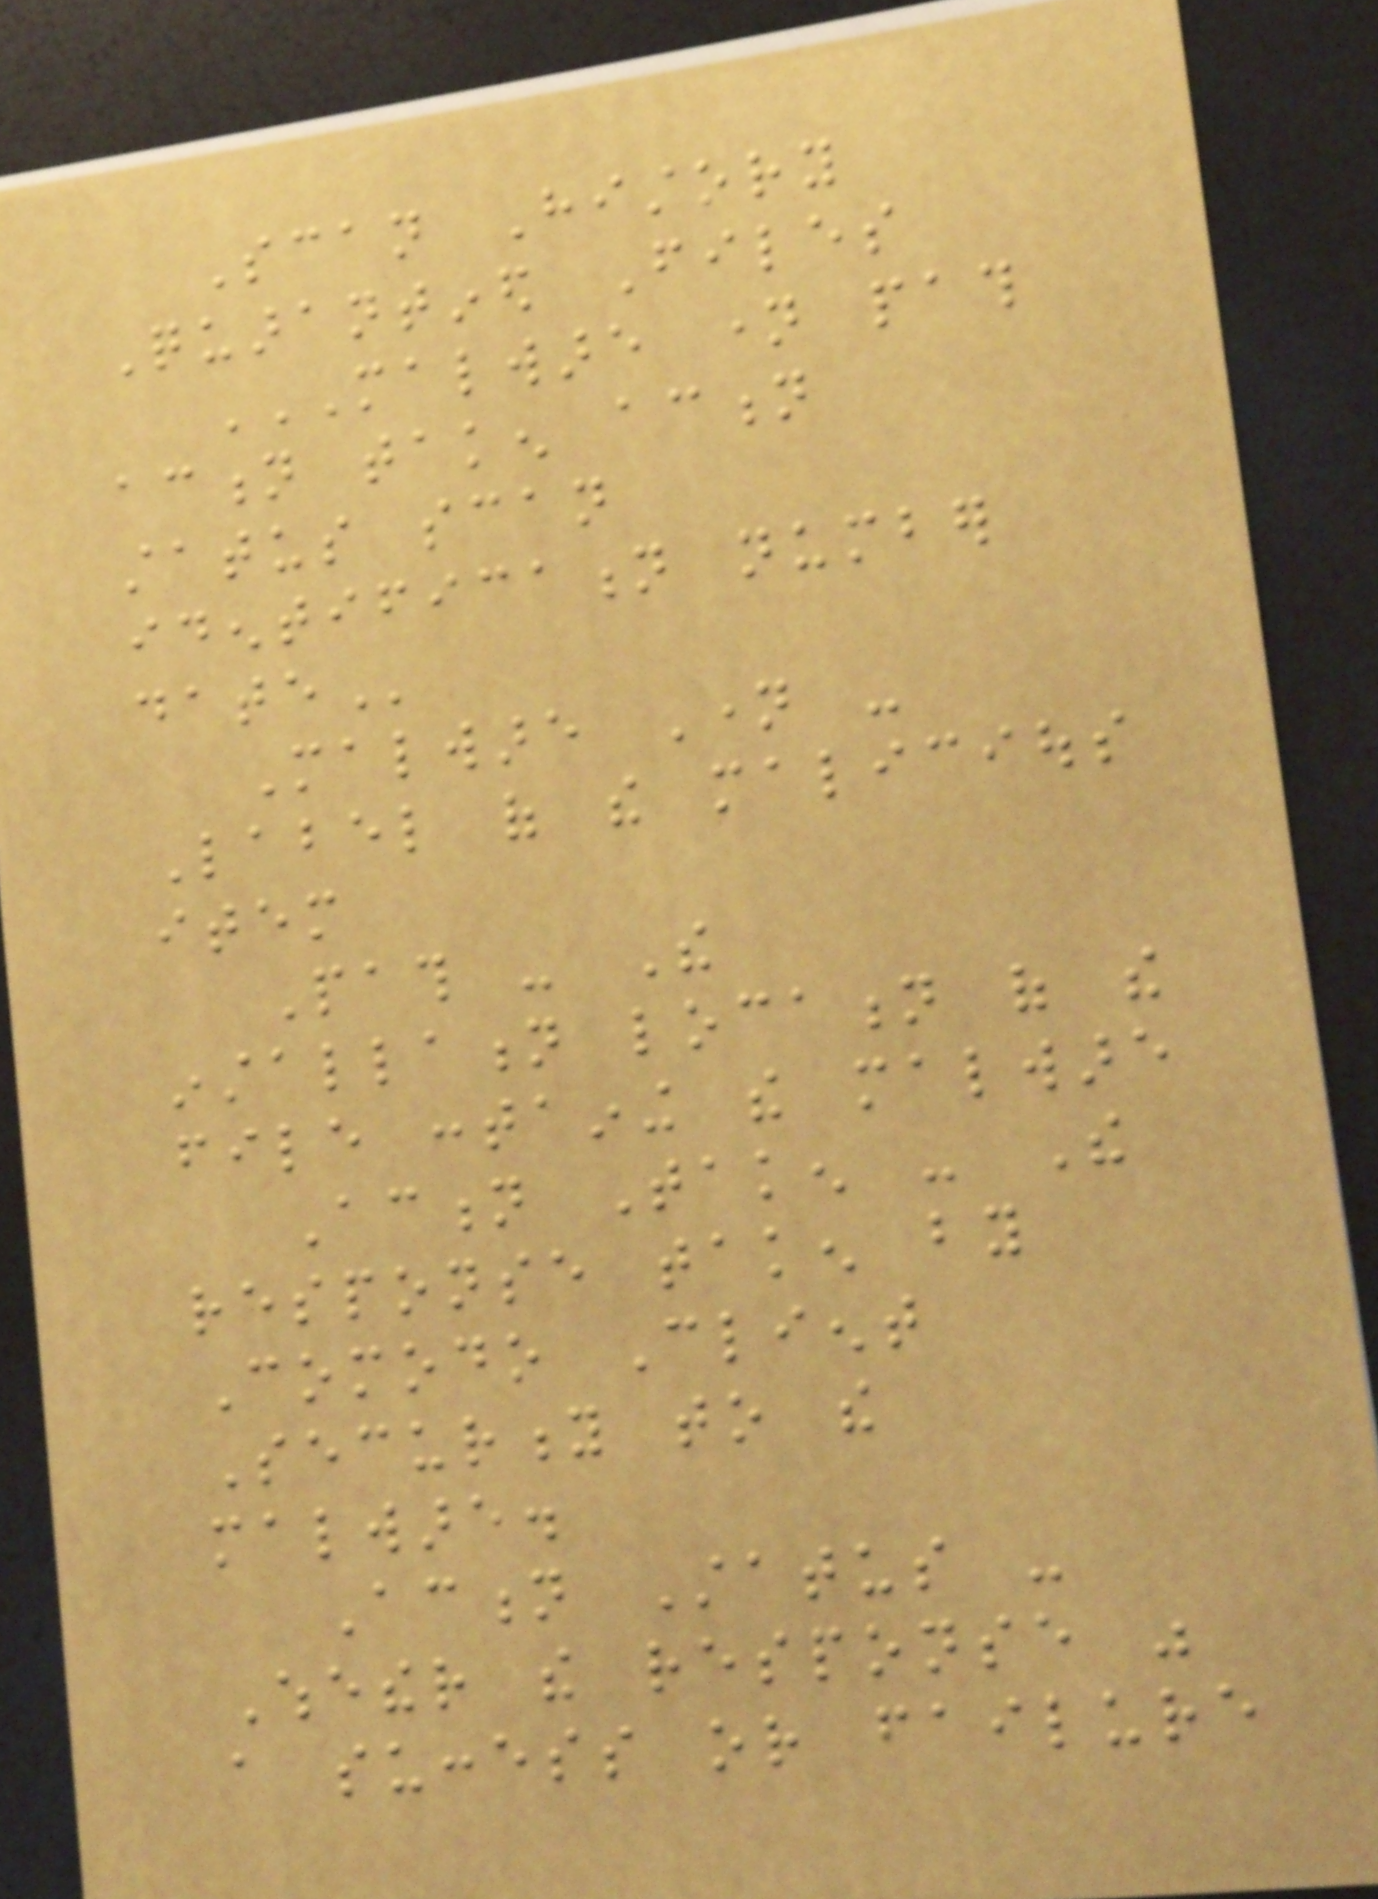Scan History
Quarantined Files
MALWARE NAME PATH
ACTION TAKEN ACTION
STATUS SCAN
IDENTIFICATION NUMBER
DATE
Malware Name -
Label of the malicious
item
Path - The
installation location of the
file containing the malware
Action Taken - The
response taken by
Comodo Client
Security to the
malware.
Action Status -
Whether the response was
a success or failure
